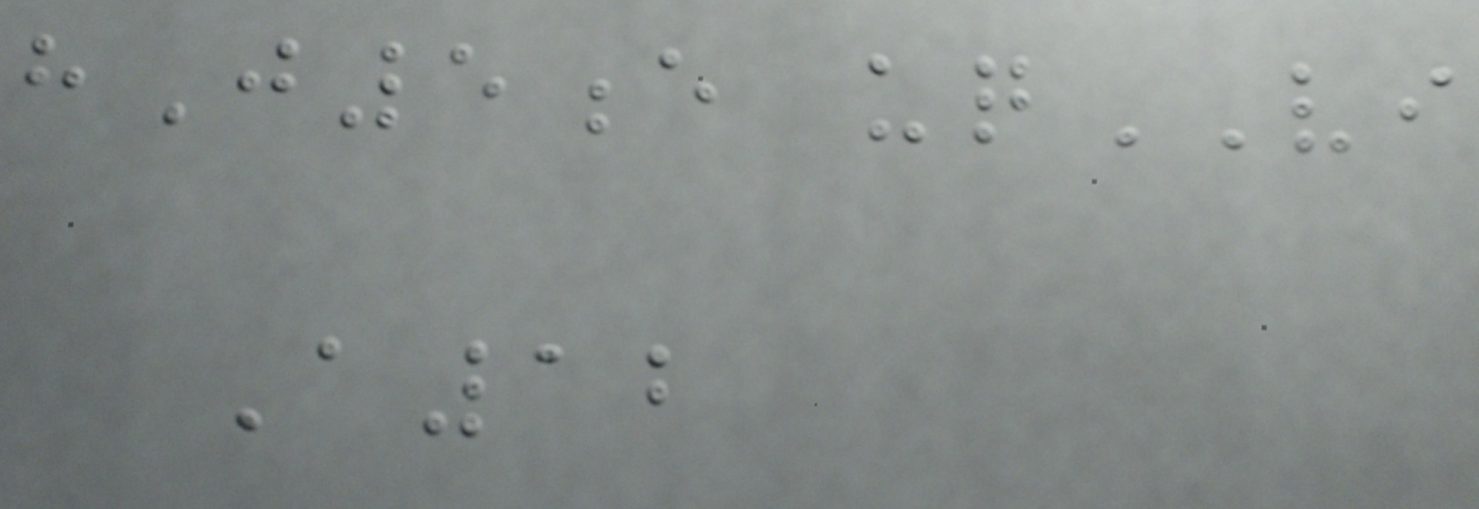hJ5e uqVI
A12
